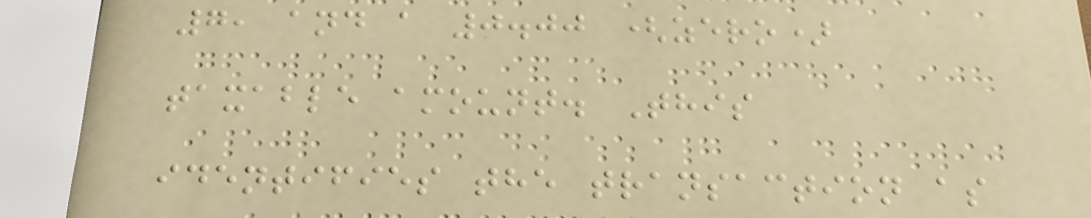7, and a 0.00 (zero)
taxable amount. This
identifies the transaction as
